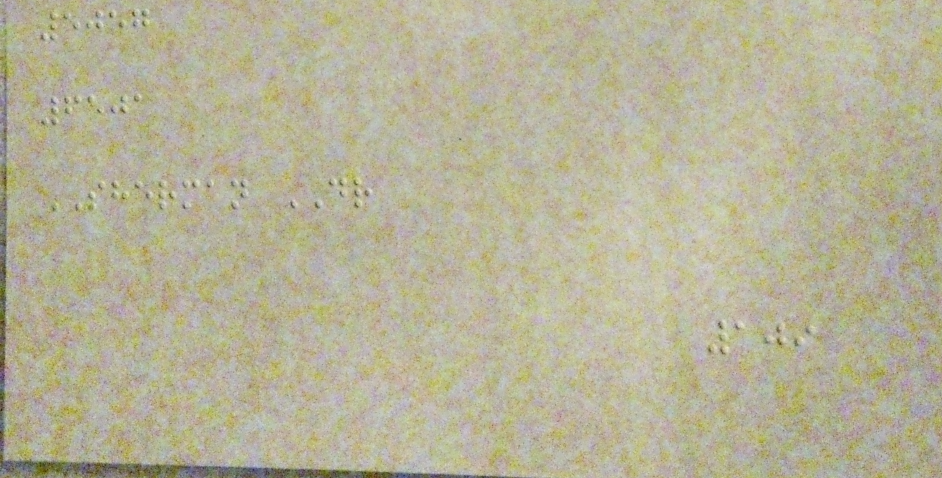5057
6501
SHERMAN DR
109
